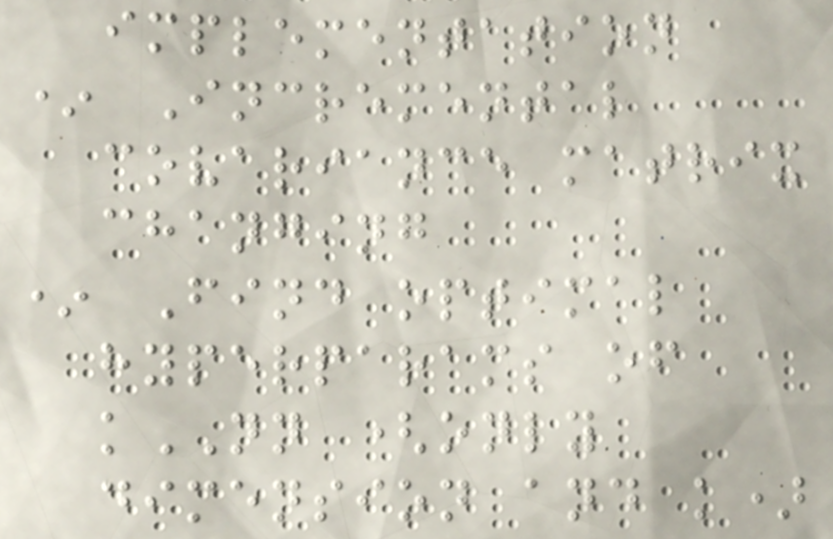implementation
* Incremental
covariance matrix
changing
* Find optimal
hyperparams of
kNN (only
dimension and k)
